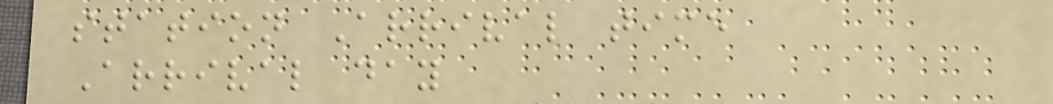station Arrival time
Arrival day
